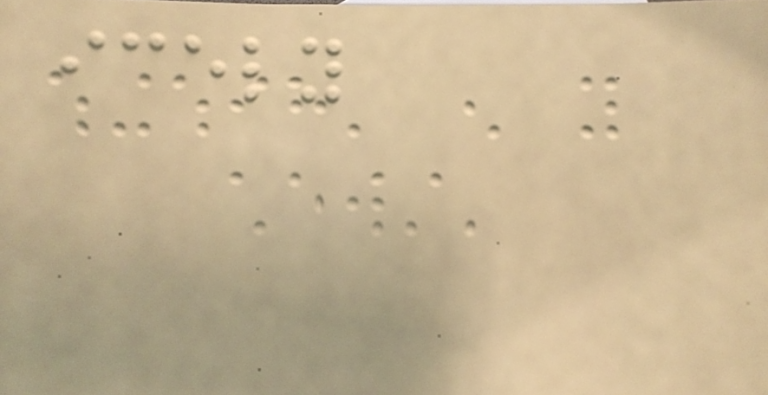icely
